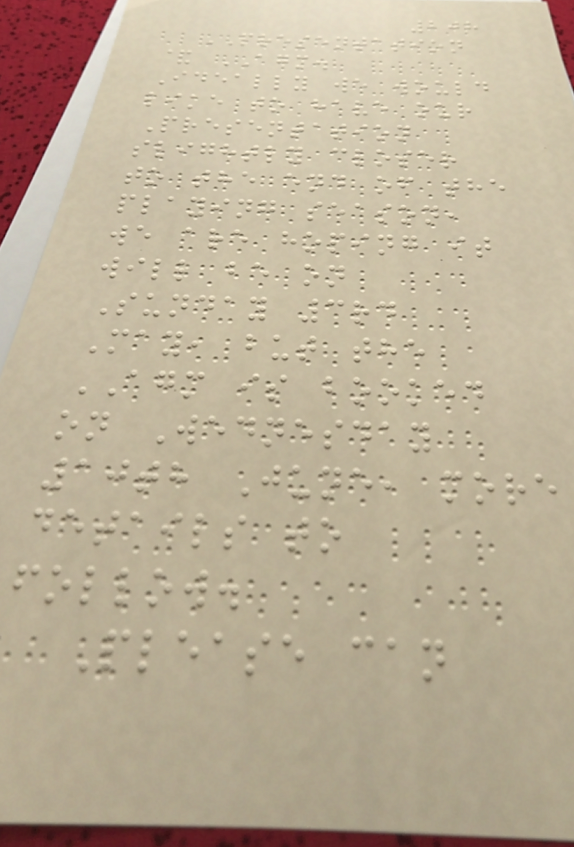208
PRESENTATION
& AGM.
Ideally we would
like to have our
Presentation
slightly closer
to the end of the
playing season,
we are hoping it
will be on
Sunday 3rd
May, but the
AGM is booked
on Wednesday
10th June, more
details to
follow.
Please can
